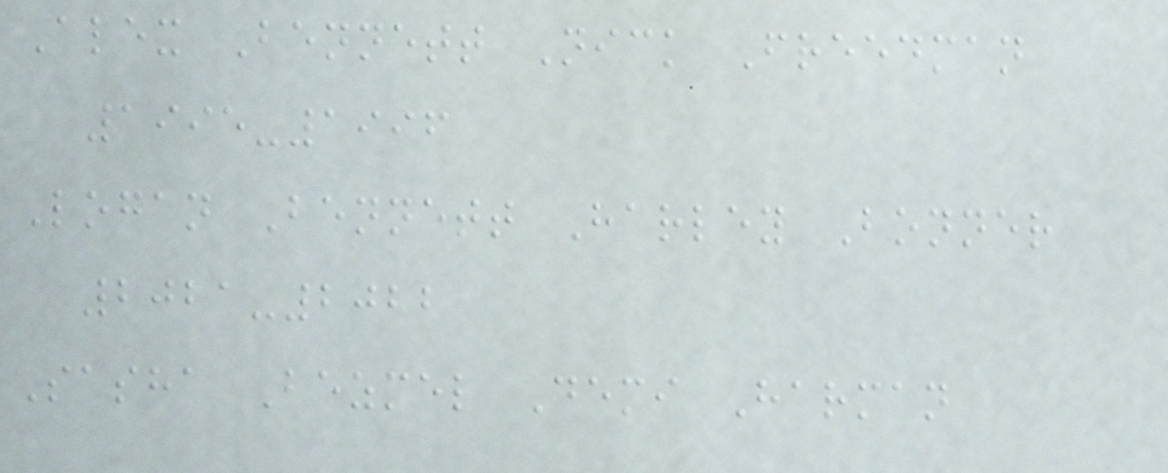Alex Bennett Nick Freedman
1995-1996
Logan Bennett Harley Bonner
2021-2022
Sasha Bezmel Demi Harman
